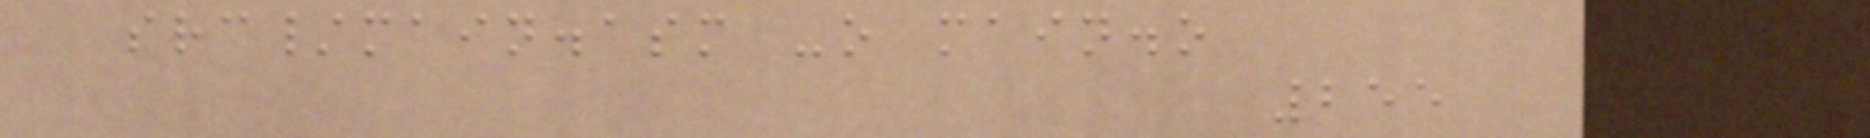src/main.asm -o main.o
255
